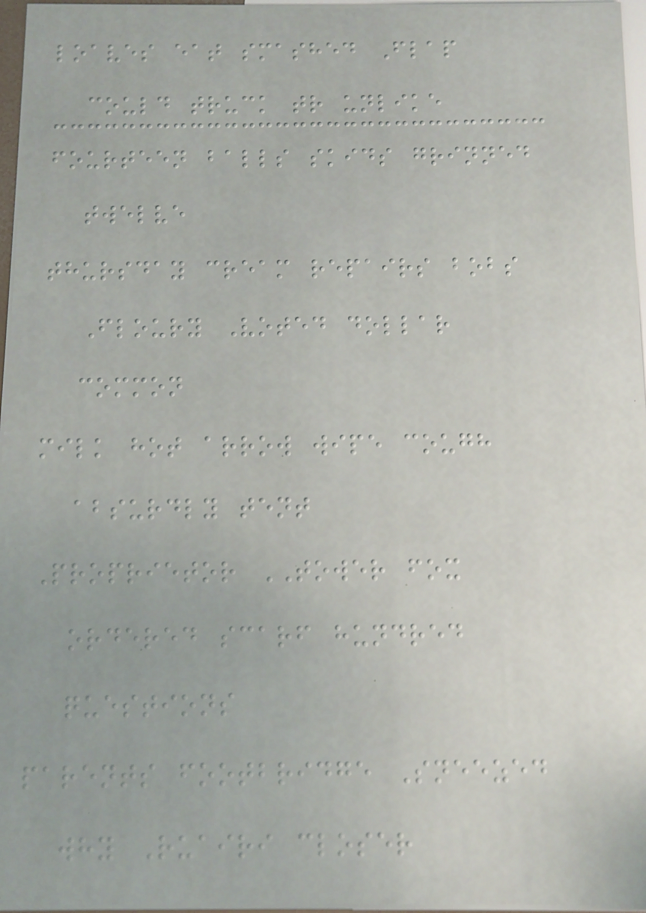loaves eat smashed Flap
could truck tr unlike
fourteen balls skids grinned
twelve
thursday cream repairs bobs
Floury Voted dollar
common
milk hot arrow wipe cough
absurdly tent
Proprietor TOWER fox
ordered scarf hundred
questions
parents footbridge Sneezed
why Ruairi closer
